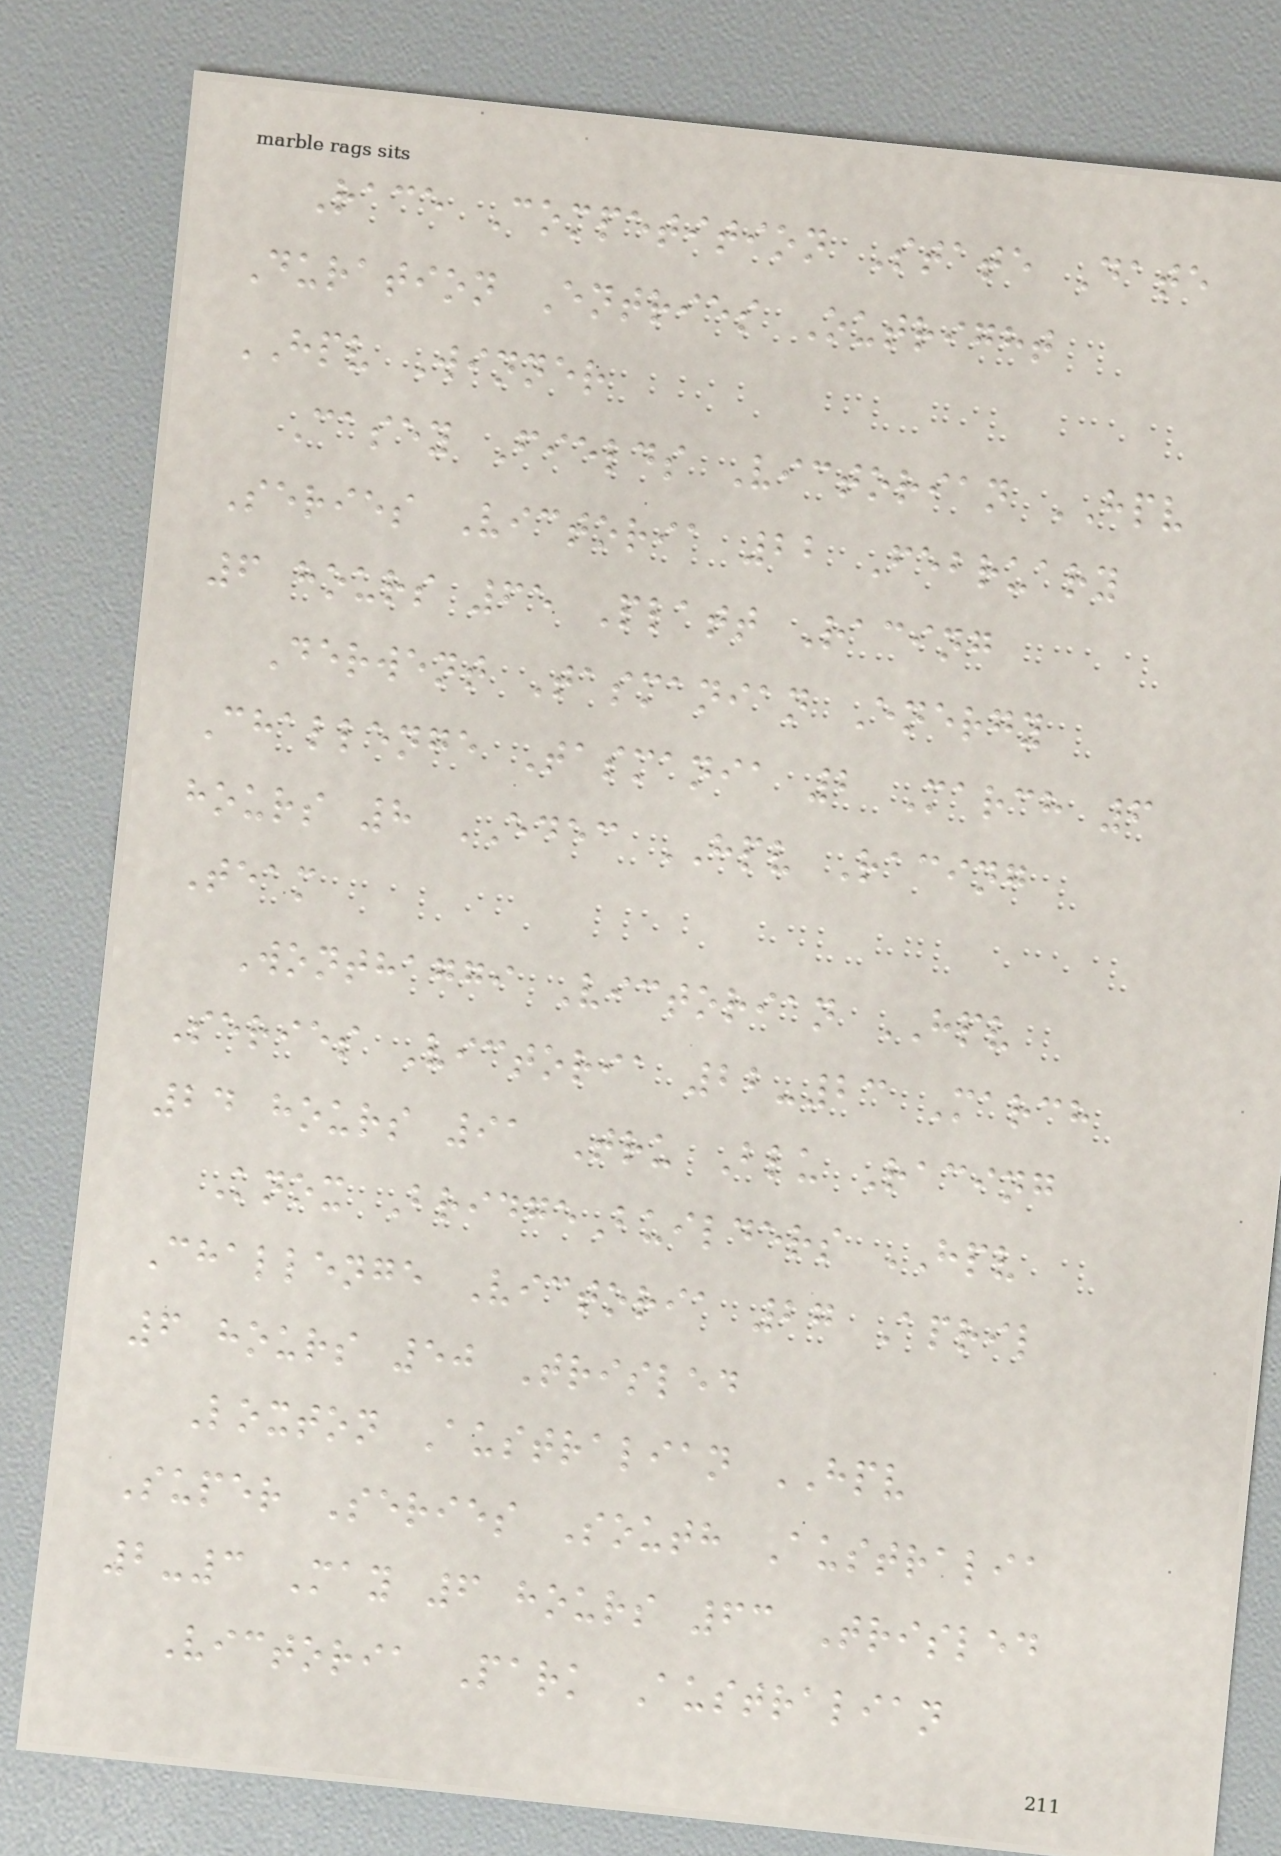Race Competition State Date
Duration Entries Outright
HPV Winner
Casey Fields Victorian HPV
Series Victoria 22 February
6 hours 65 Platt Racing
Derwent Tasmanian Energy
Challenge Tasmania 2 March 6
hours 8 EDEC HPV Racing
Team
Wonthaggi Victorian HPV
Series Victoria 22-23 March
24 hours 91 Tru Blu Racing
Knox BridgeBuilders HPV
Challenge Victoria 27 April
6 hours 50 Trisled
Loxton Australian HPV
Super Series South Australia
2-3 May 6 hours 63 Trisled
Victoria Park Australian
